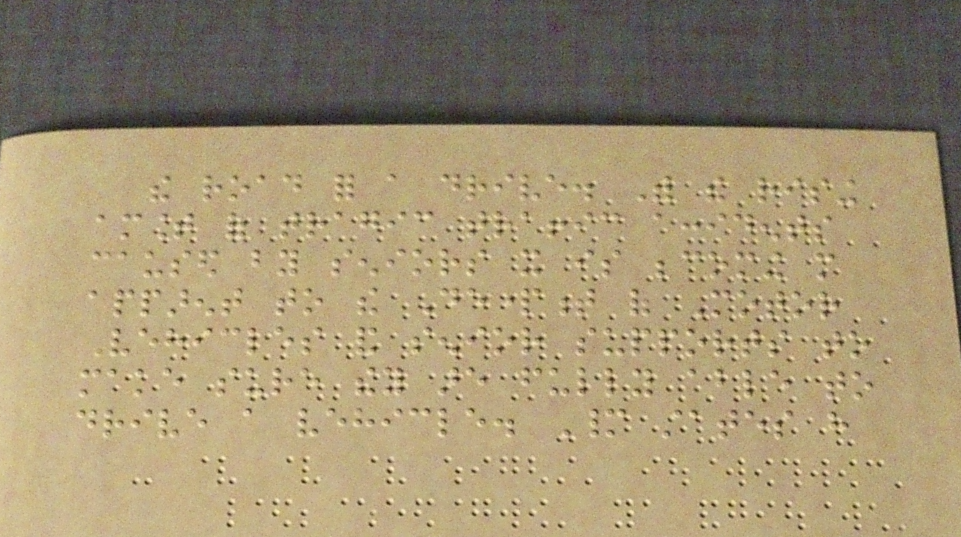the road for a drive. With the rising
amount of tragic traffic accidents
caused by seniors it is becoming more
apparent to the Department of Motor
Vehicles and senior supports to
make sure they are fully able to
drive a vehicle. Many states have
